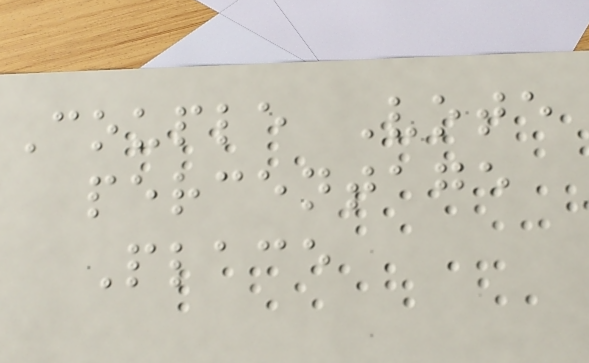Couple Vote
percentage
Place
